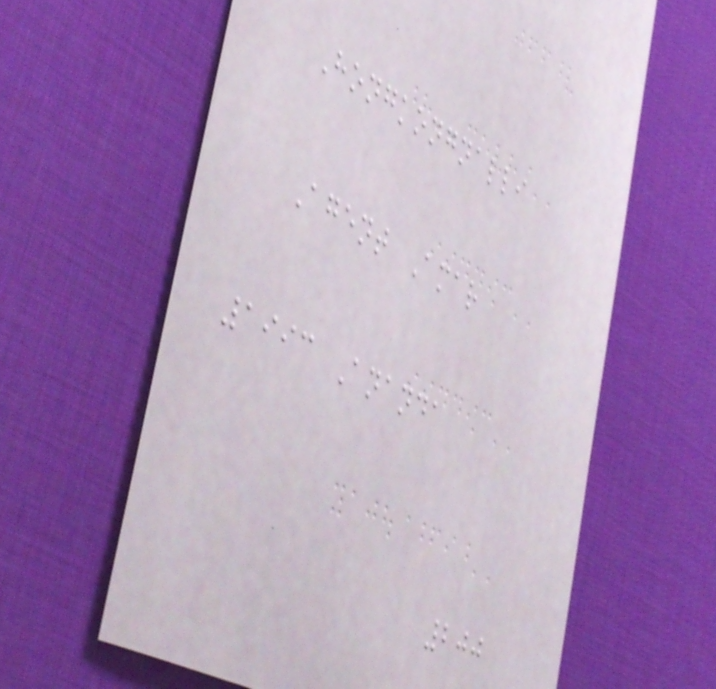Hongkongnalli
Agent Amar
1993 Ananda
200
